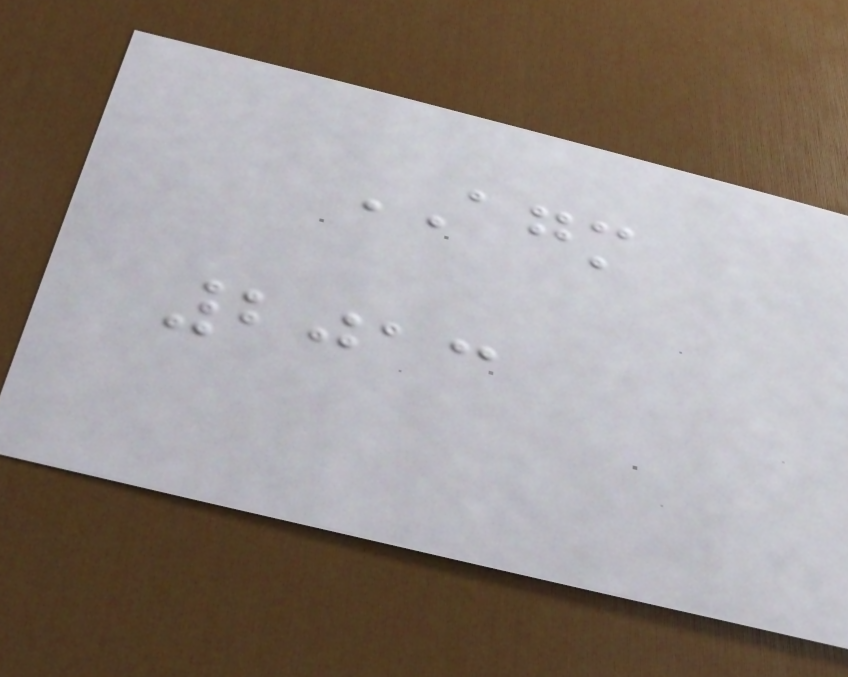AGM
2013
